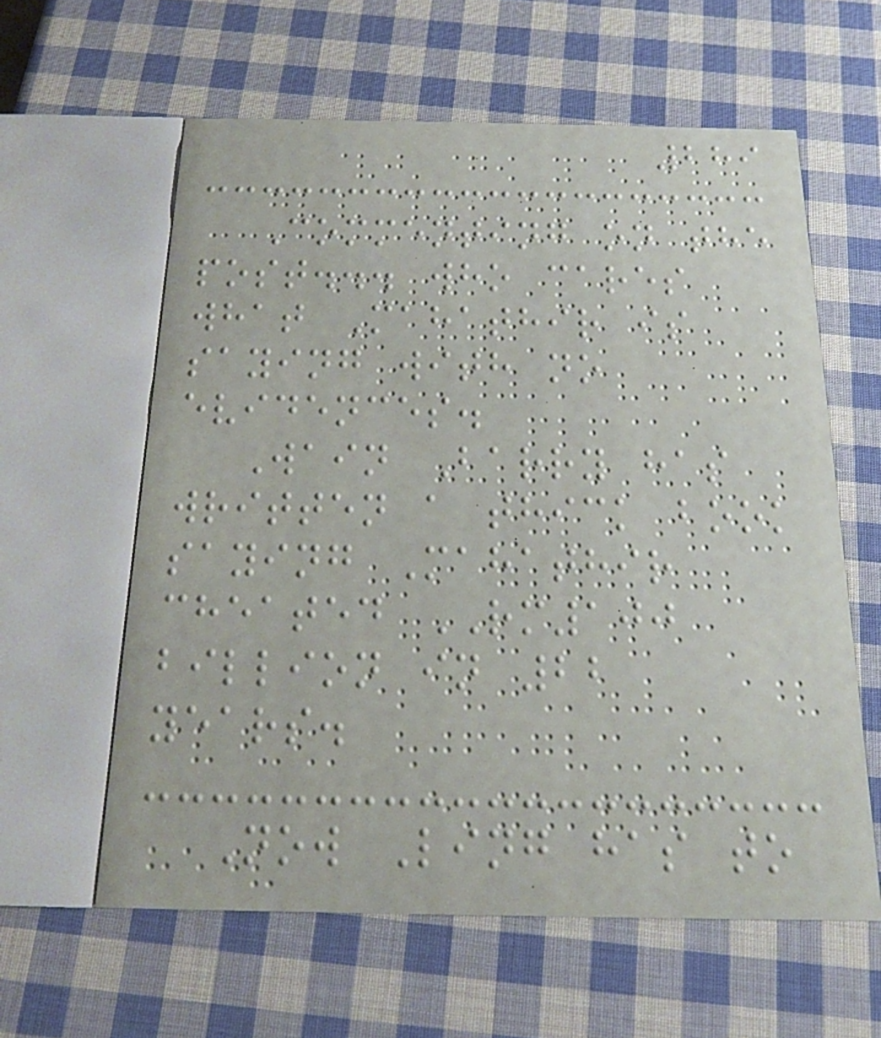289
Commenting on the
post... who cares
what Mahathir is
saying with no
evidences.
Wain Barry has
written a thick book
saying Mahathir
cheated RM100
billion in 22
years.
Now Ling has to
